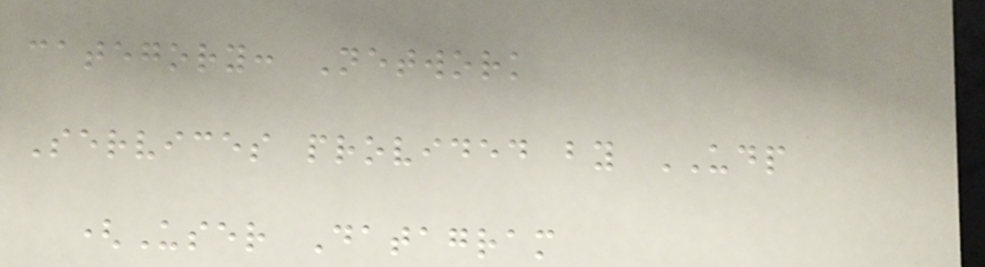category: Network
Services provided by UDP
(User Datagram
